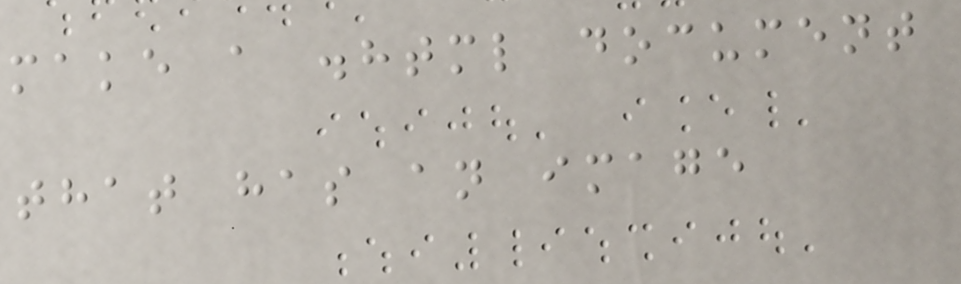make a .html document
that has an image
